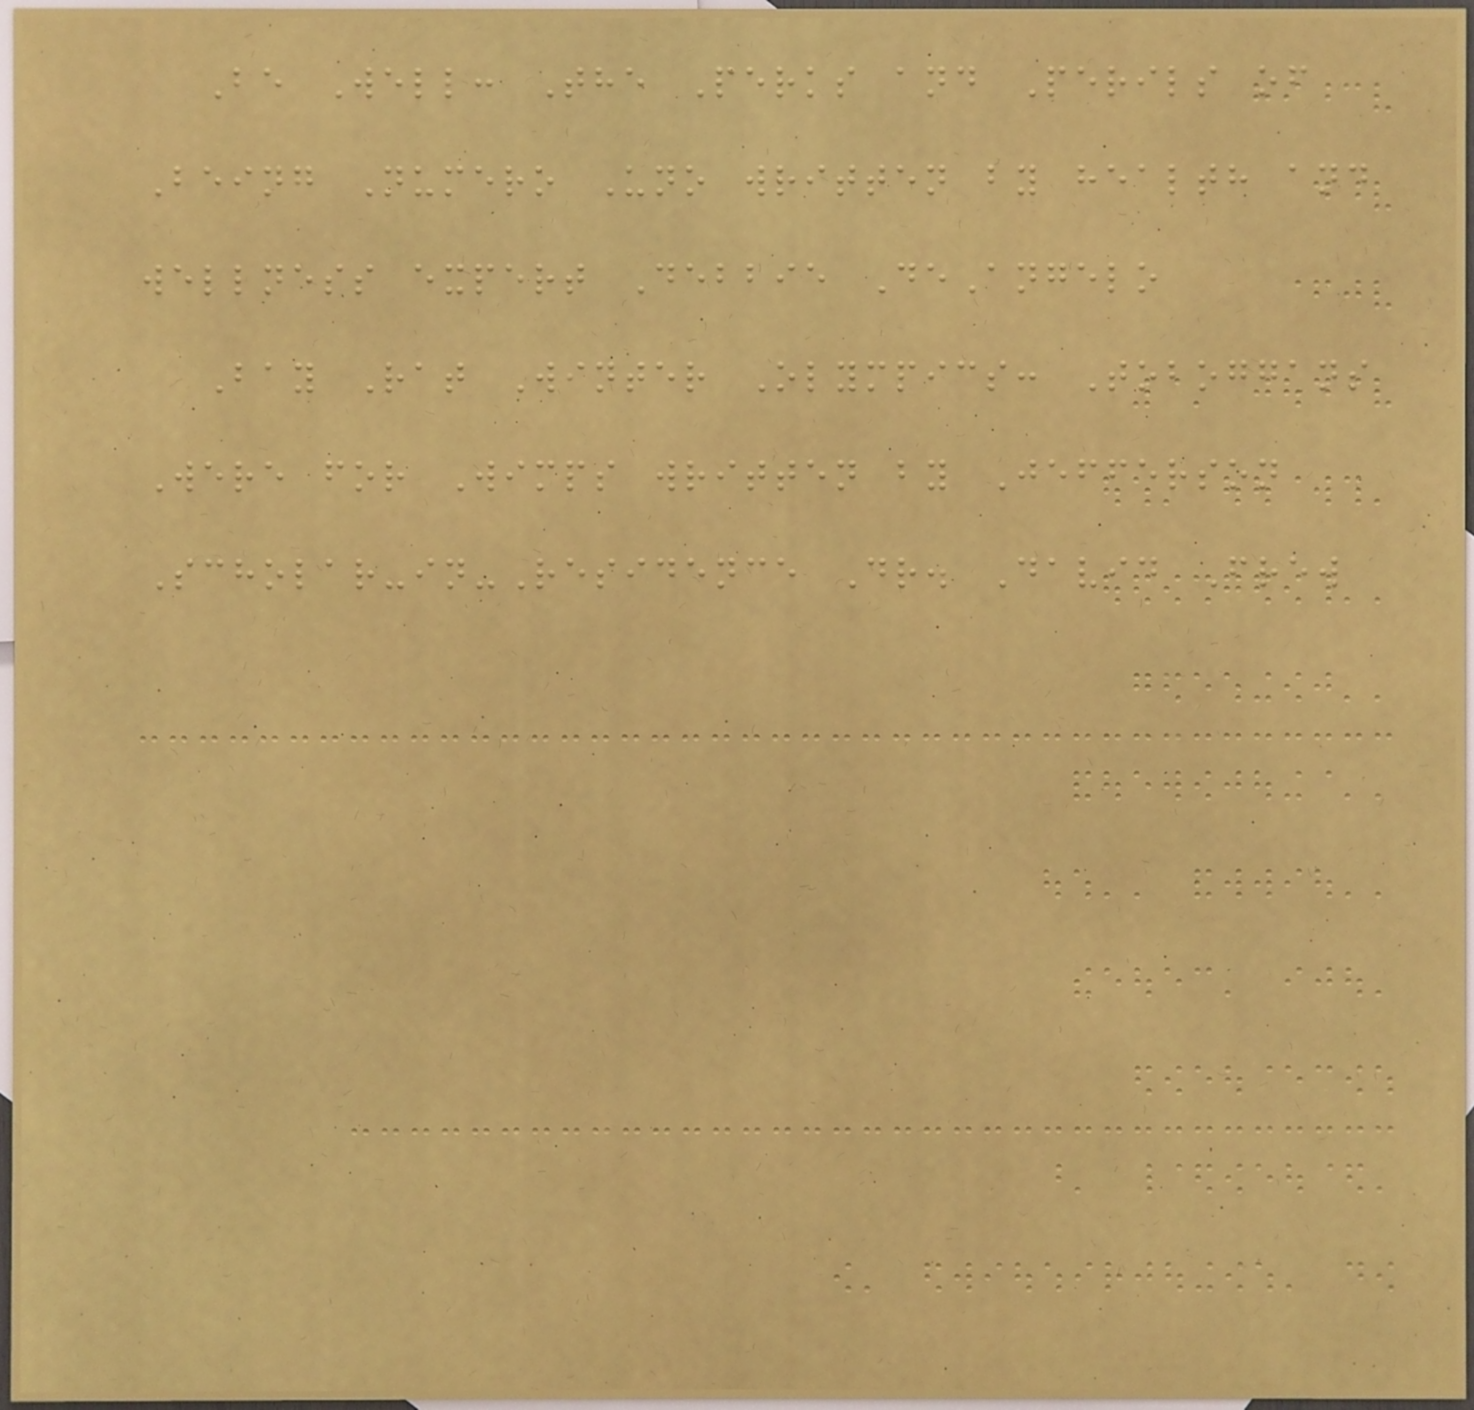Be Well: The Perks and Perils of
Being Numero Uno written by health and
wellness expert Debbie DeAngelo
Bay Rat Winter Olympics: Toboggans
Were for Wimps written by Jefferson
Scholar-in-Residence Dr. David Frew
